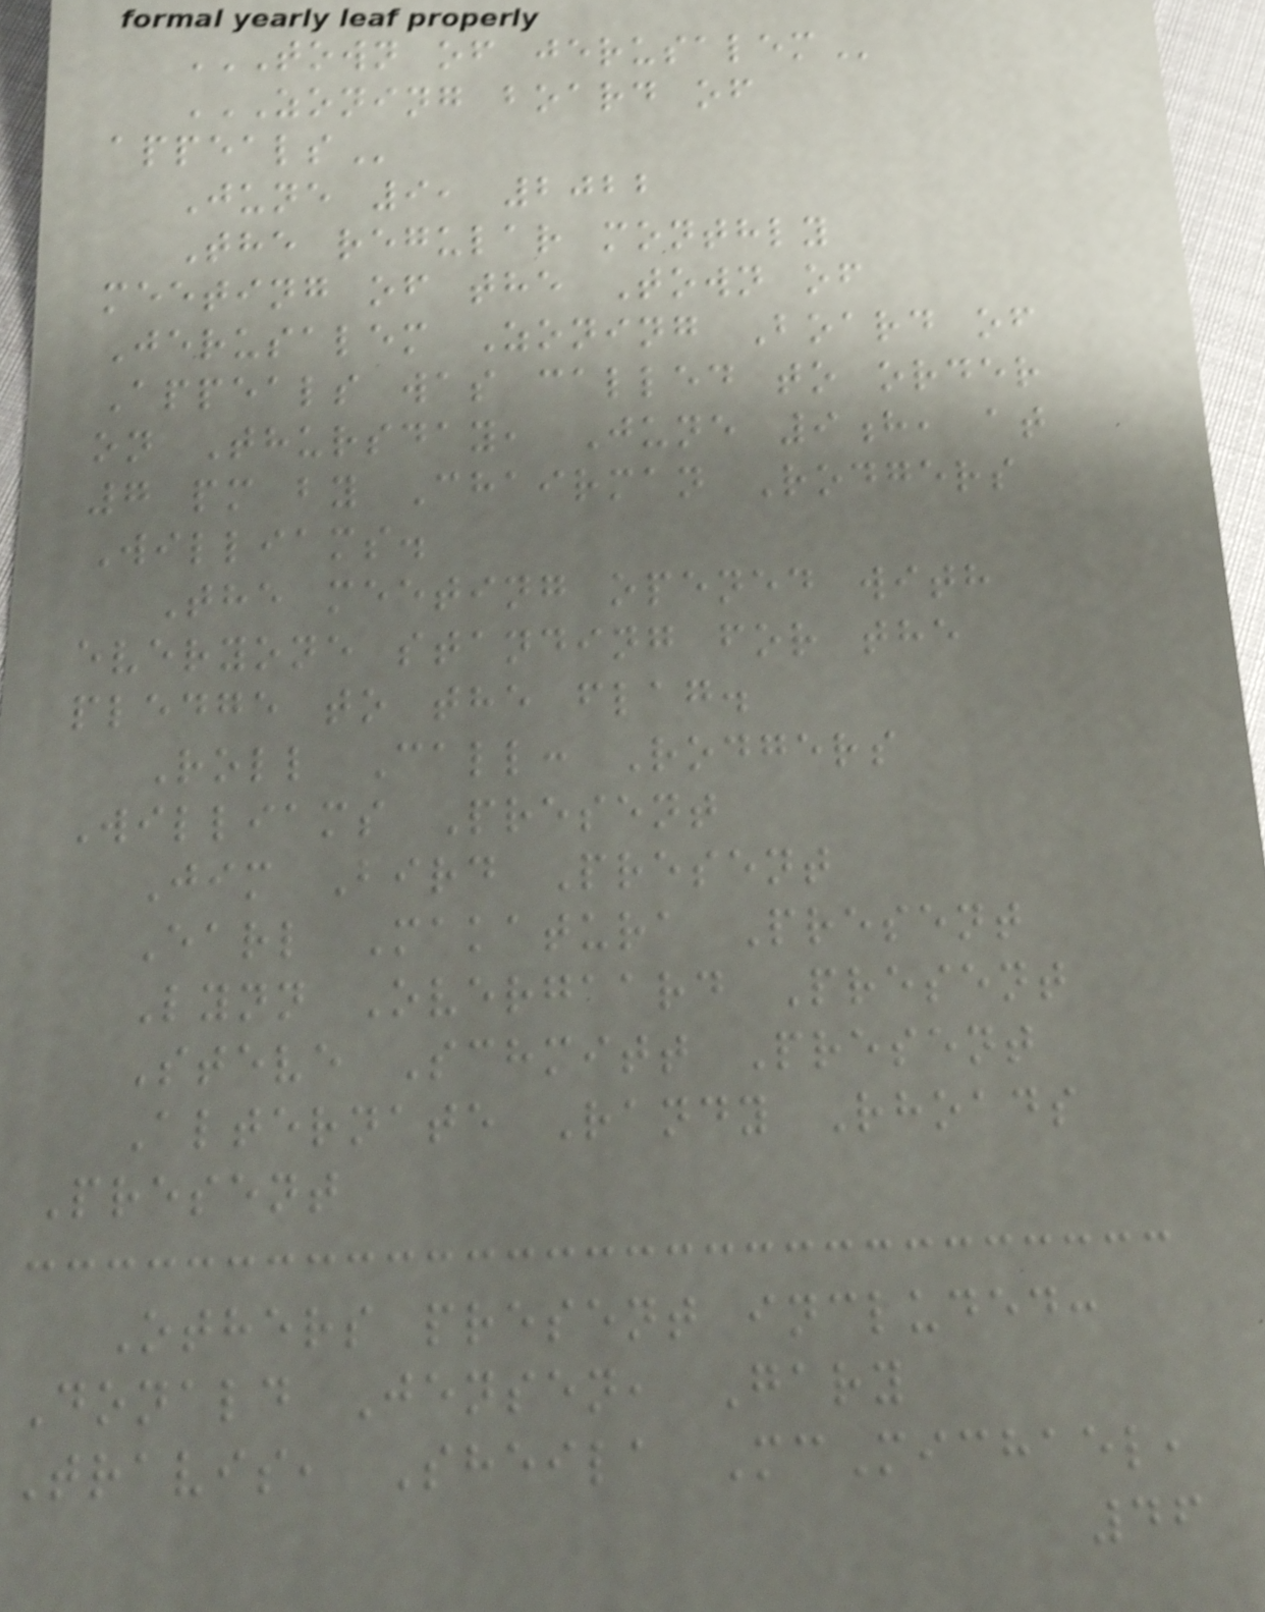TOWN OF JERUSALEM
ZONING BOARD OF
APPEALS
June 9, 2022
The regular monthly
meeting of the Town of
Jerusalem Zoning Board of
Appeals was called to order
on Thursday, June 9h, at
7 pm by Chairman Rodgers
Williams.
The meeting opened with
everyone standing for the
pledge to the flag.
Roll Call: Rodgers
Williams Present
Jim Bird Present
Earl Makatura Present
Lynn Overgaard Present
Steve Schmitt Present
Alternate Randy Rhoads
Present
Others present included:
Donald Jensen, Gary
Travis, Sheila McMichael,
46
